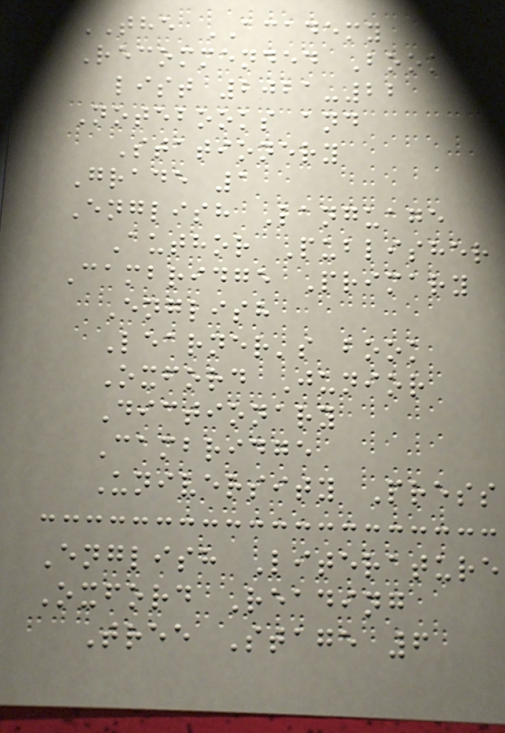THE ACADEMY
Recommended Book
list 2021-22
Notebooks and
Stationery
Grade 1
English Language
Author Publisher
Cambridge Primary
English
Learner's book
Oxford Junior
Dictionary
Cambridge
University Press
English Literature
Oxford Reading
Tree Stage 6
